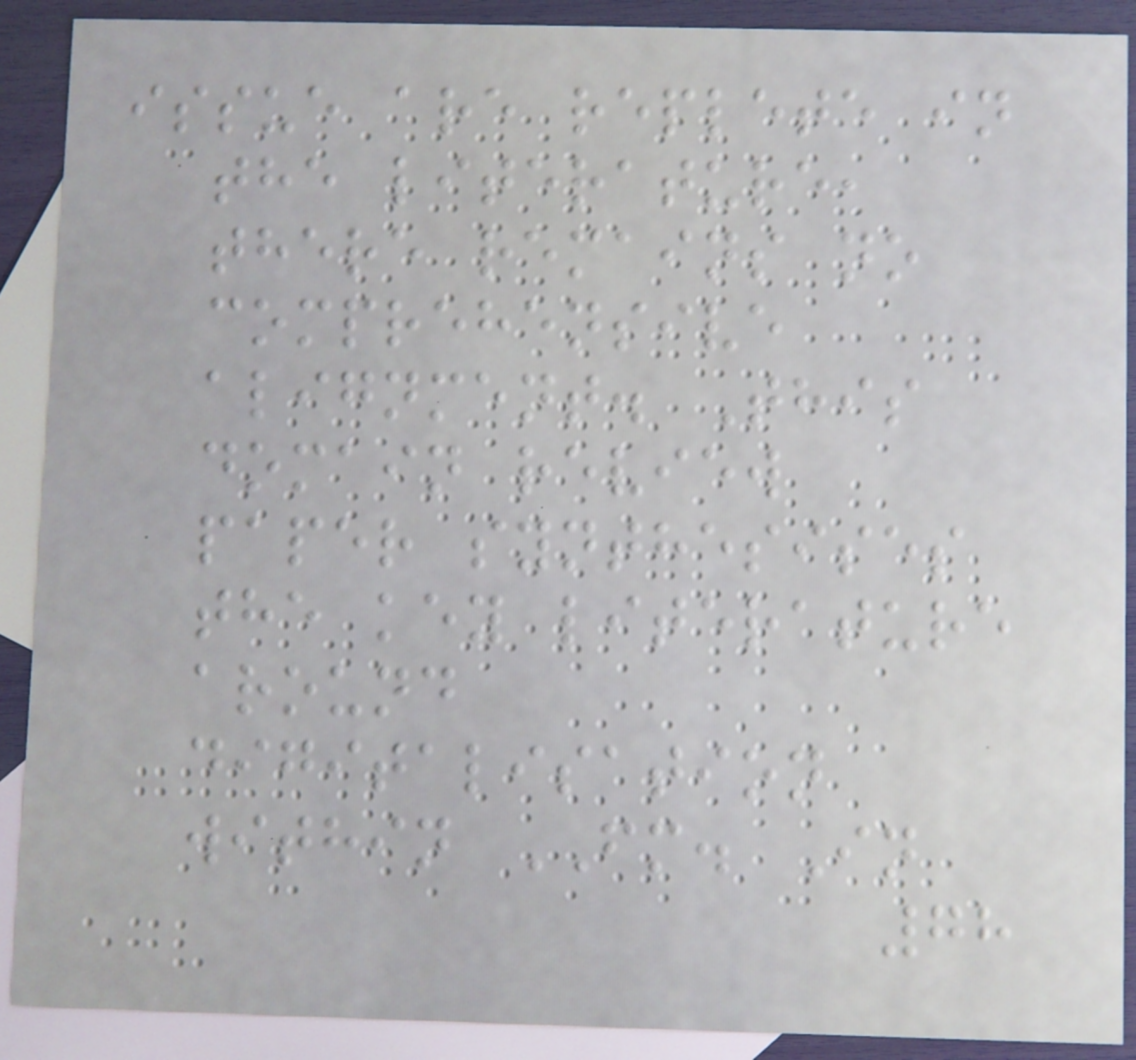issue are replete in
the literature,
there remains no
comprehensive
alignment. This
domain review
paper synthesises
the key literature
around
digitalisation
within FM. In
78
